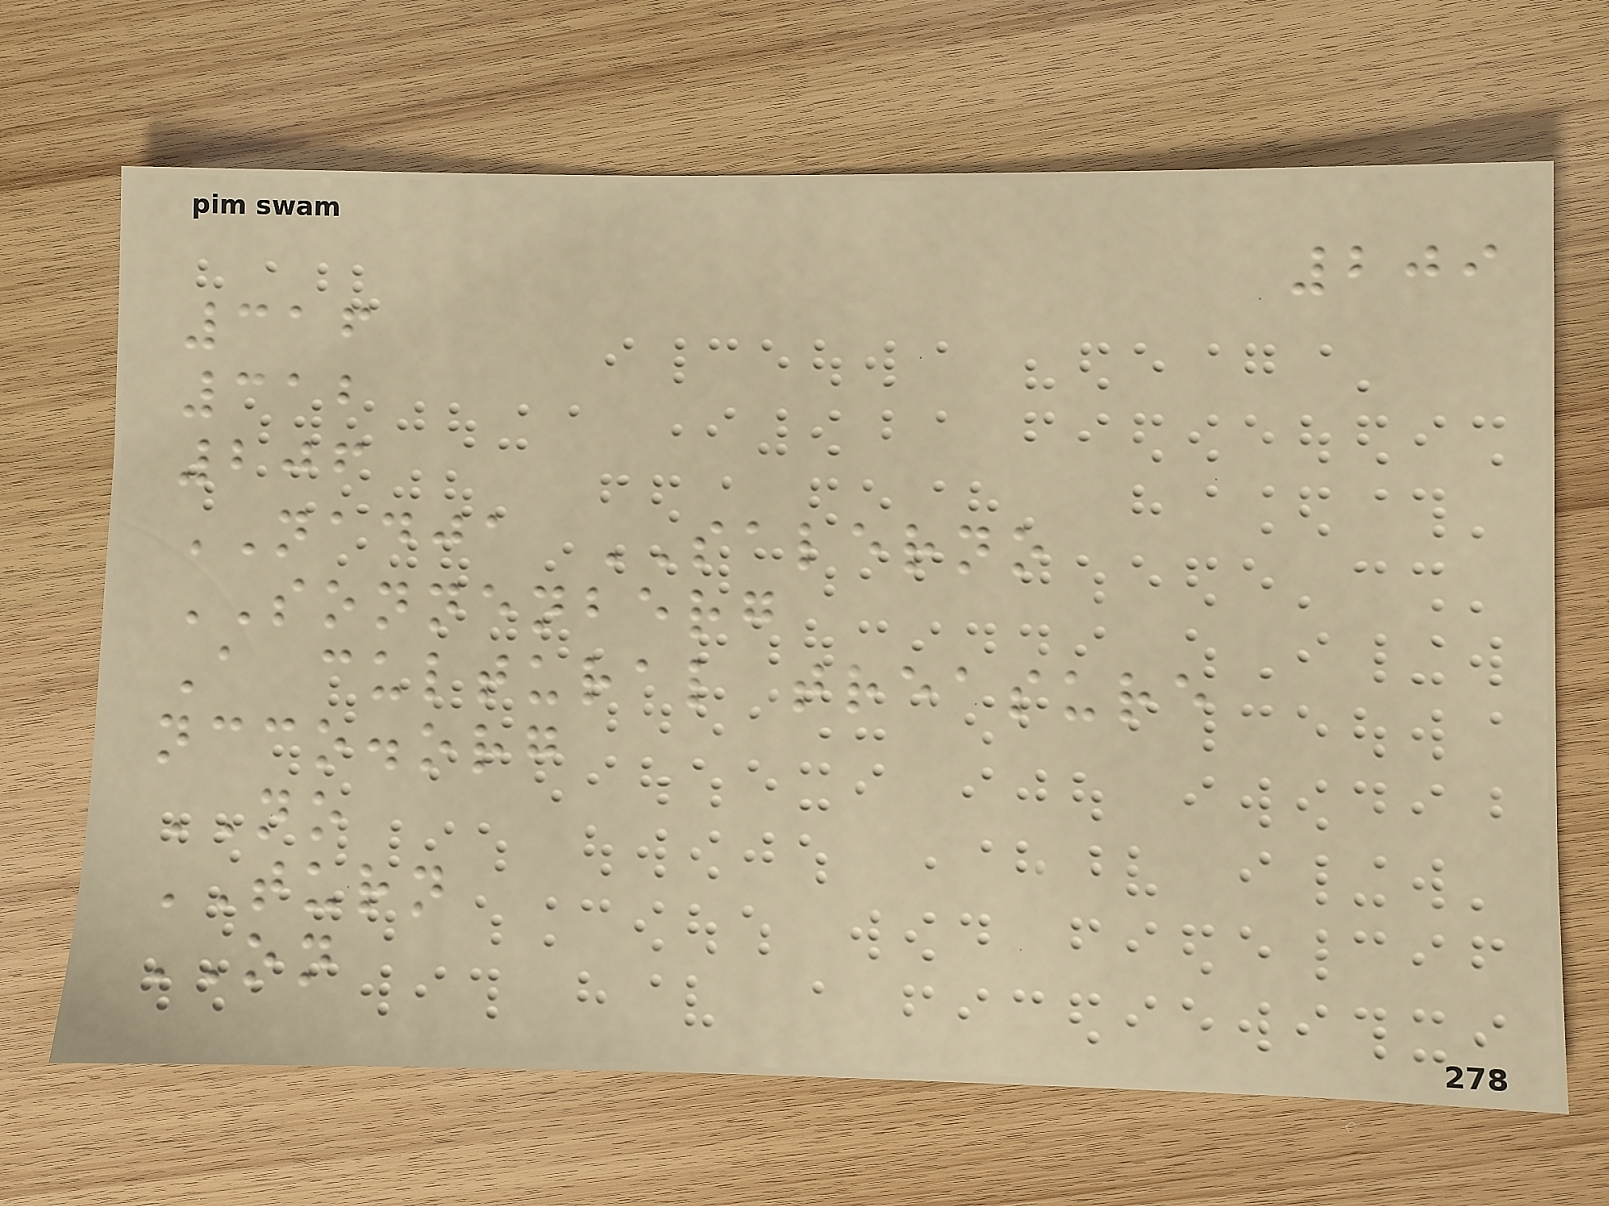209
316
312
206
NADJA SALERNO
SONNENBERG
A cultural treasure
ncco.org
NO
TURN
ON
